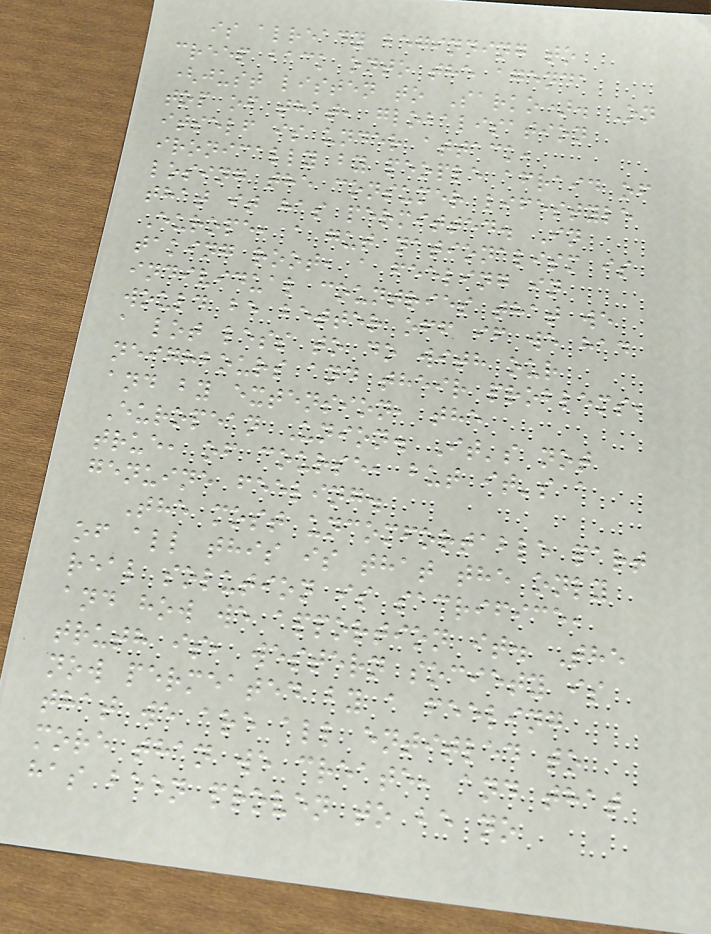is already beginning to
creep back onto the agenda
(just listen to Sarko). On
top of that, globalisation
itself is under attack,
ironically by people afraid of
losing the consumer lifestyle
that it has permitted. In
Europe, a gut nationalism is
taking root, a feeling in
individual countries that we
would be better off if we had
a lot less to do with our
neighbours and their problems,
and by extension, the
European Union. It's not
true, of course, but it's a
genuine feeling.
The most uncomfortable part
of all this is that the only
real solution is sacrifice,
and how we apportion it. The
truth is, western society is
now permeated by a feeling
that we are all entitled to
more than we create, and that
has been proven to be no
